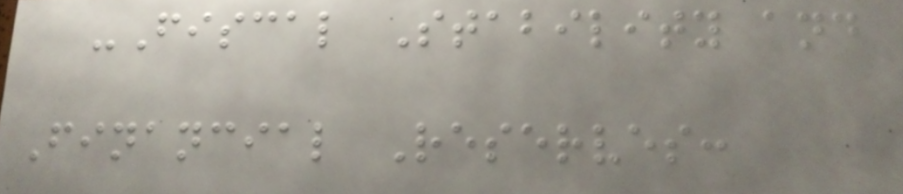-Fiscal Stability and
Financial Reserves:
